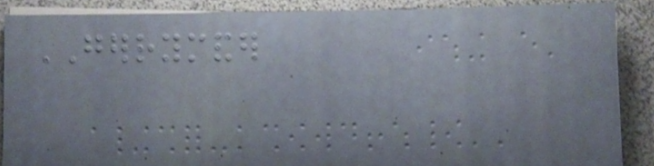GERRYMANDER
